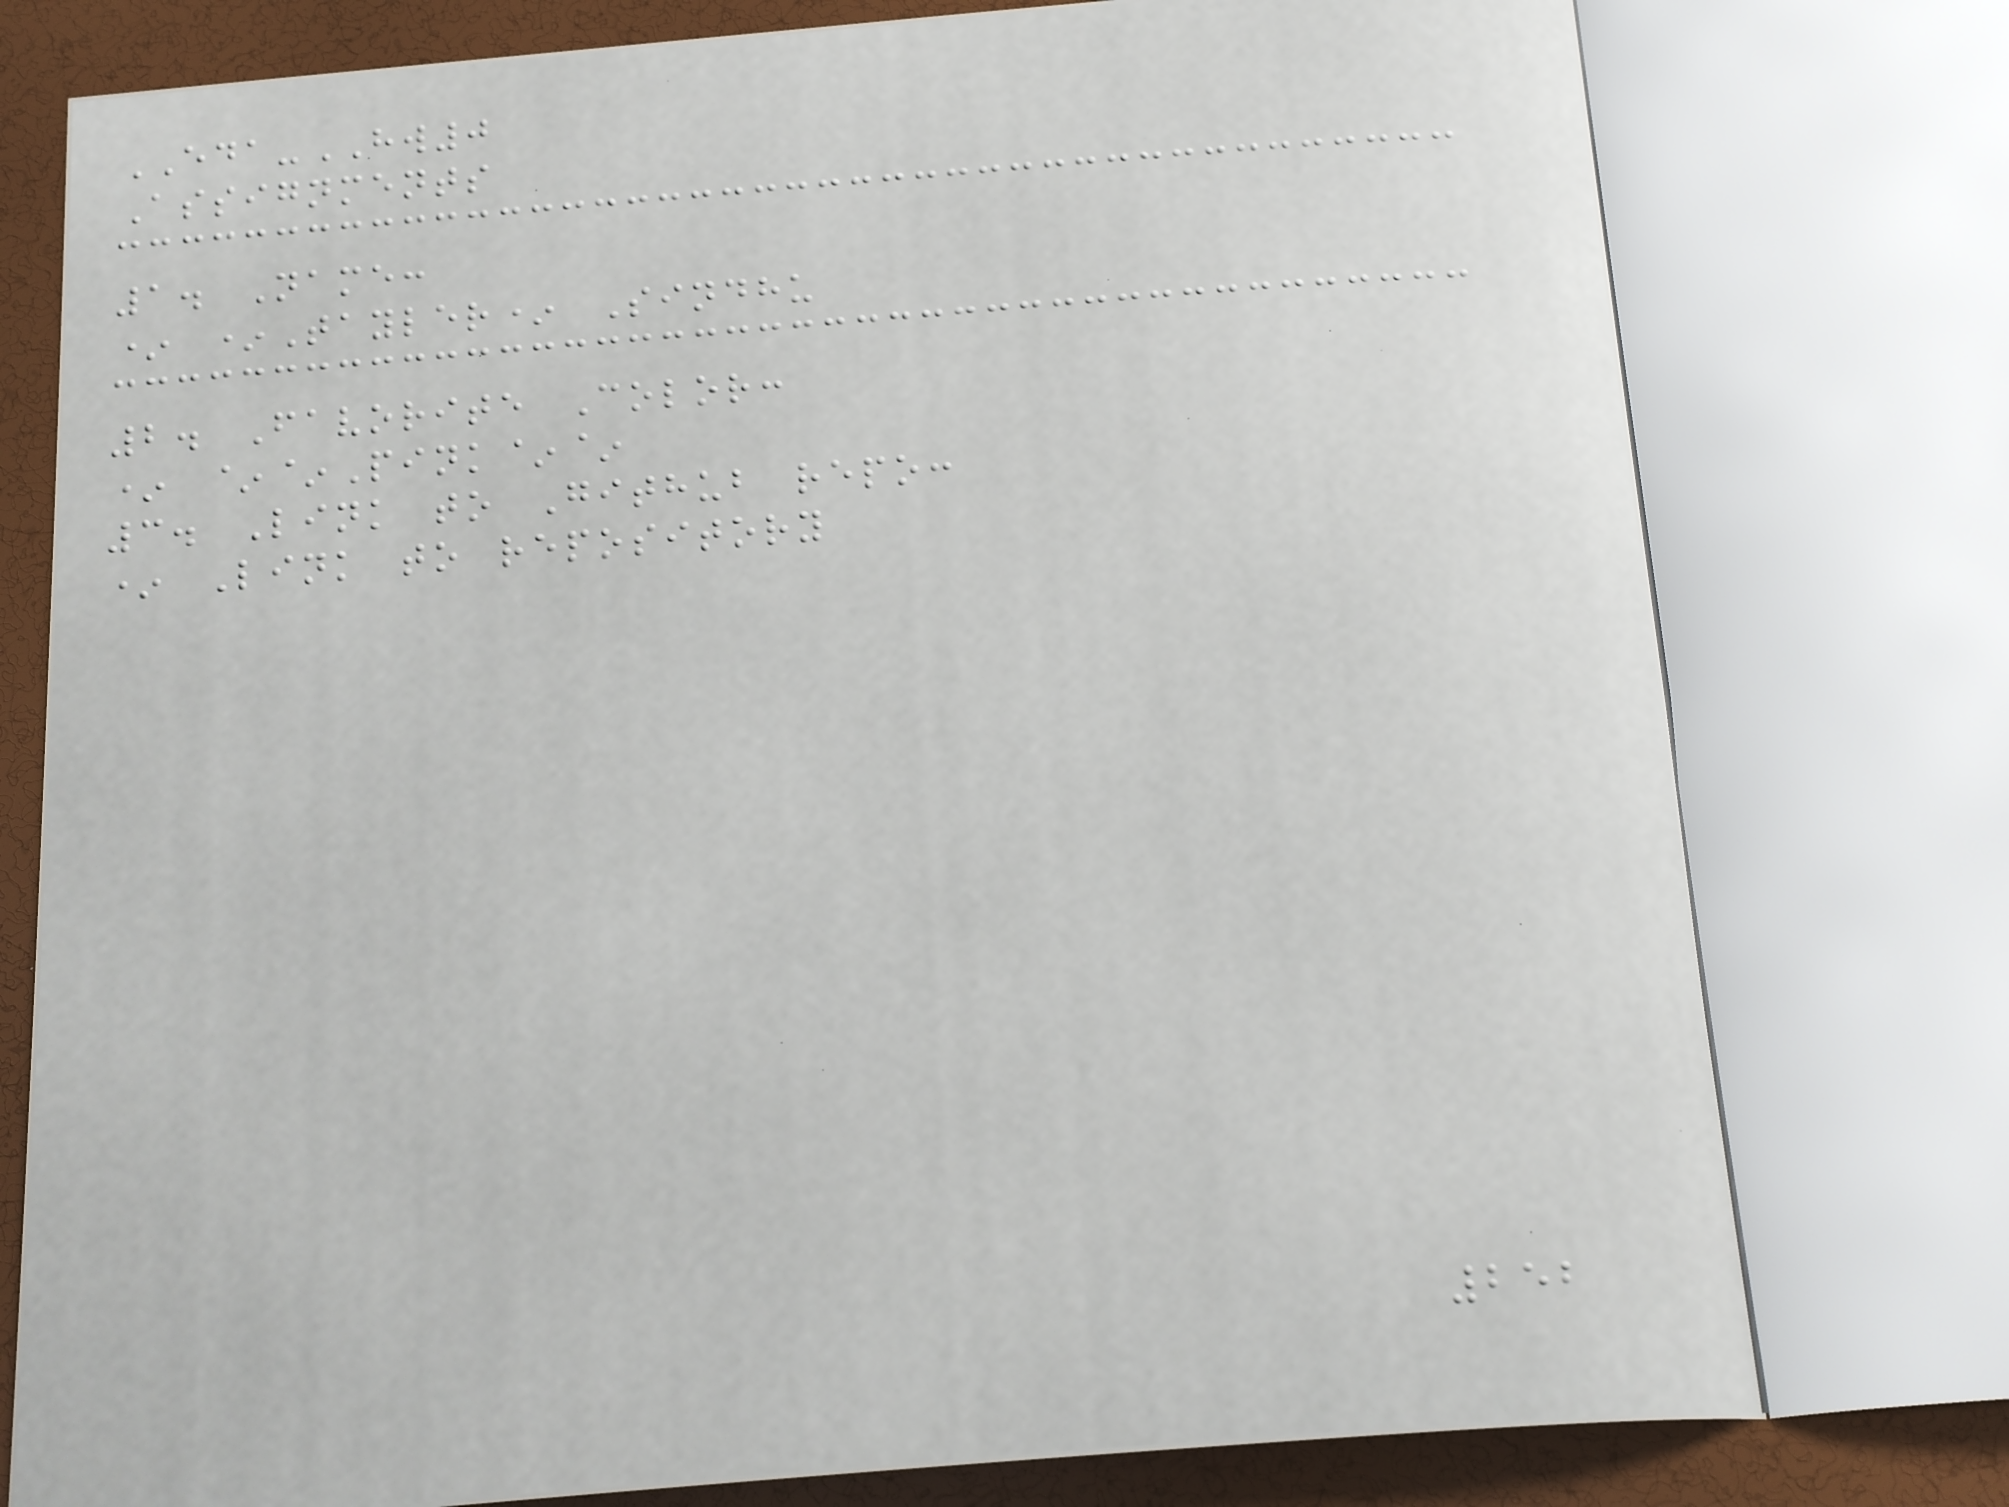EDA-HW0
Assignments
1. Name:
* *Tayler* Sindhu
2. Favorite Color:
* ~~Pink~~
3. Link to Github repo:
* Link to repository
252
